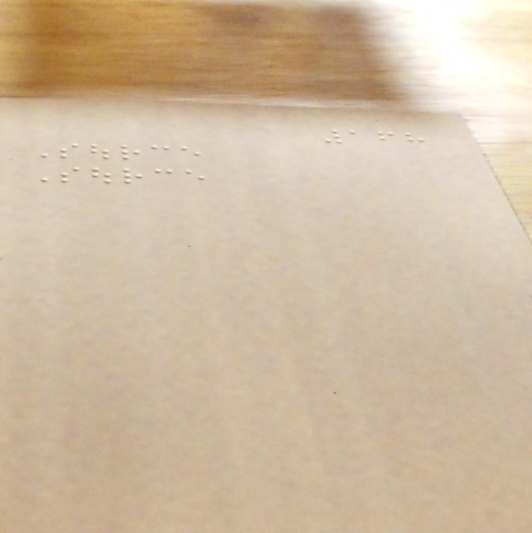168
Source
Source
